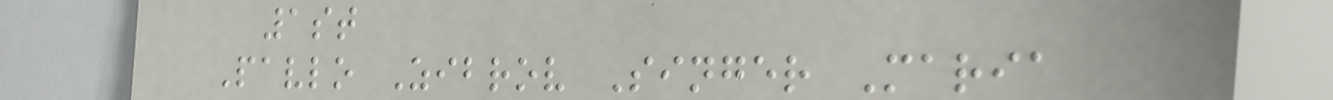1st
Pavlo Zibrov Singer Maria
